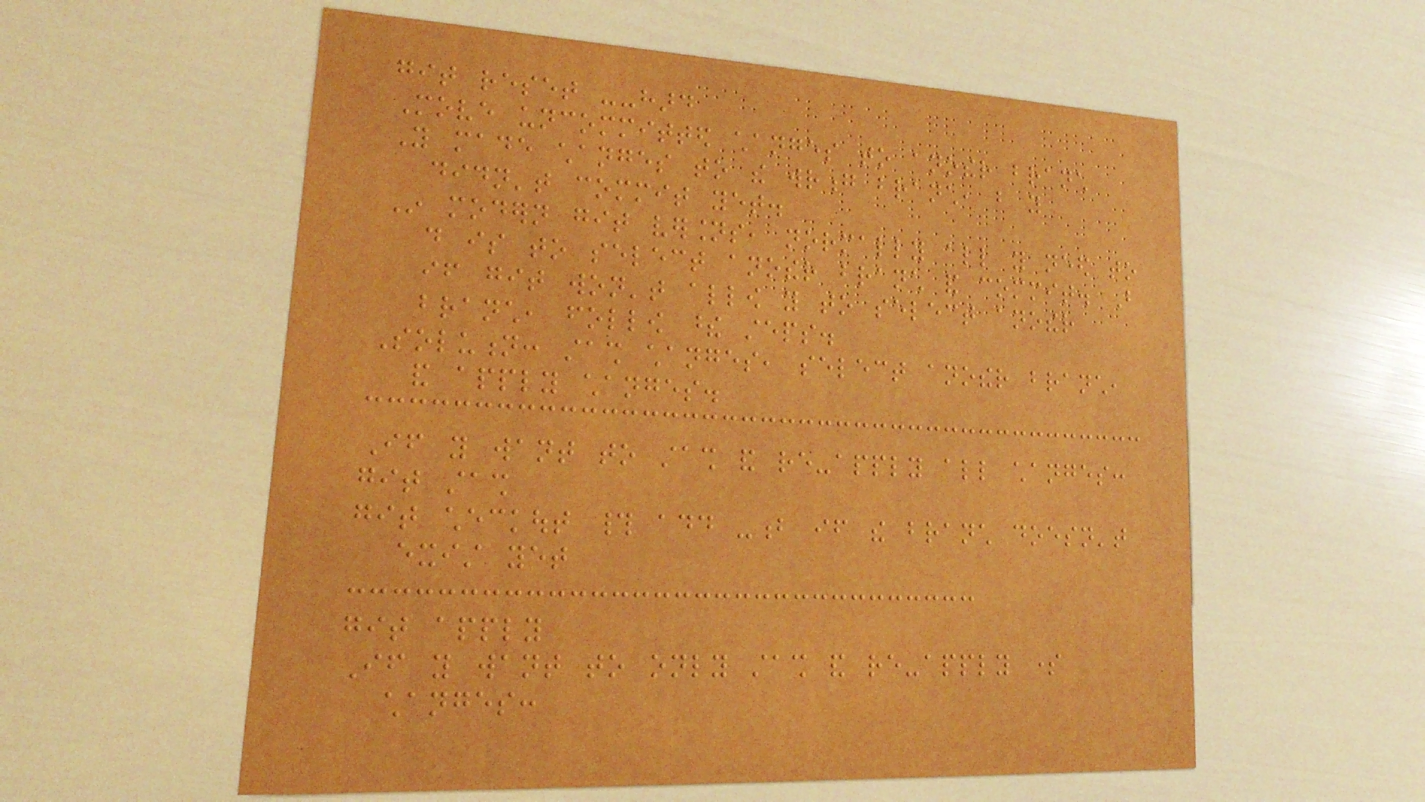git reset --hard
Move uncommitted changes to another branch
You made changes to the wrong branch, but you
didn't commit yet.
In modern git versions, normally all you need to
do is to select another branch and commit. But
if git won't allow you to select another
branch, follow these steps.
Solution: stash changes, select another branch,
and apply changes.
If you want to stash and re-apply all changes:
git stash
git checkout # add -b if the branch doesn't
exist yet
git apply
If you want to only stash and re-apply some
changes:
